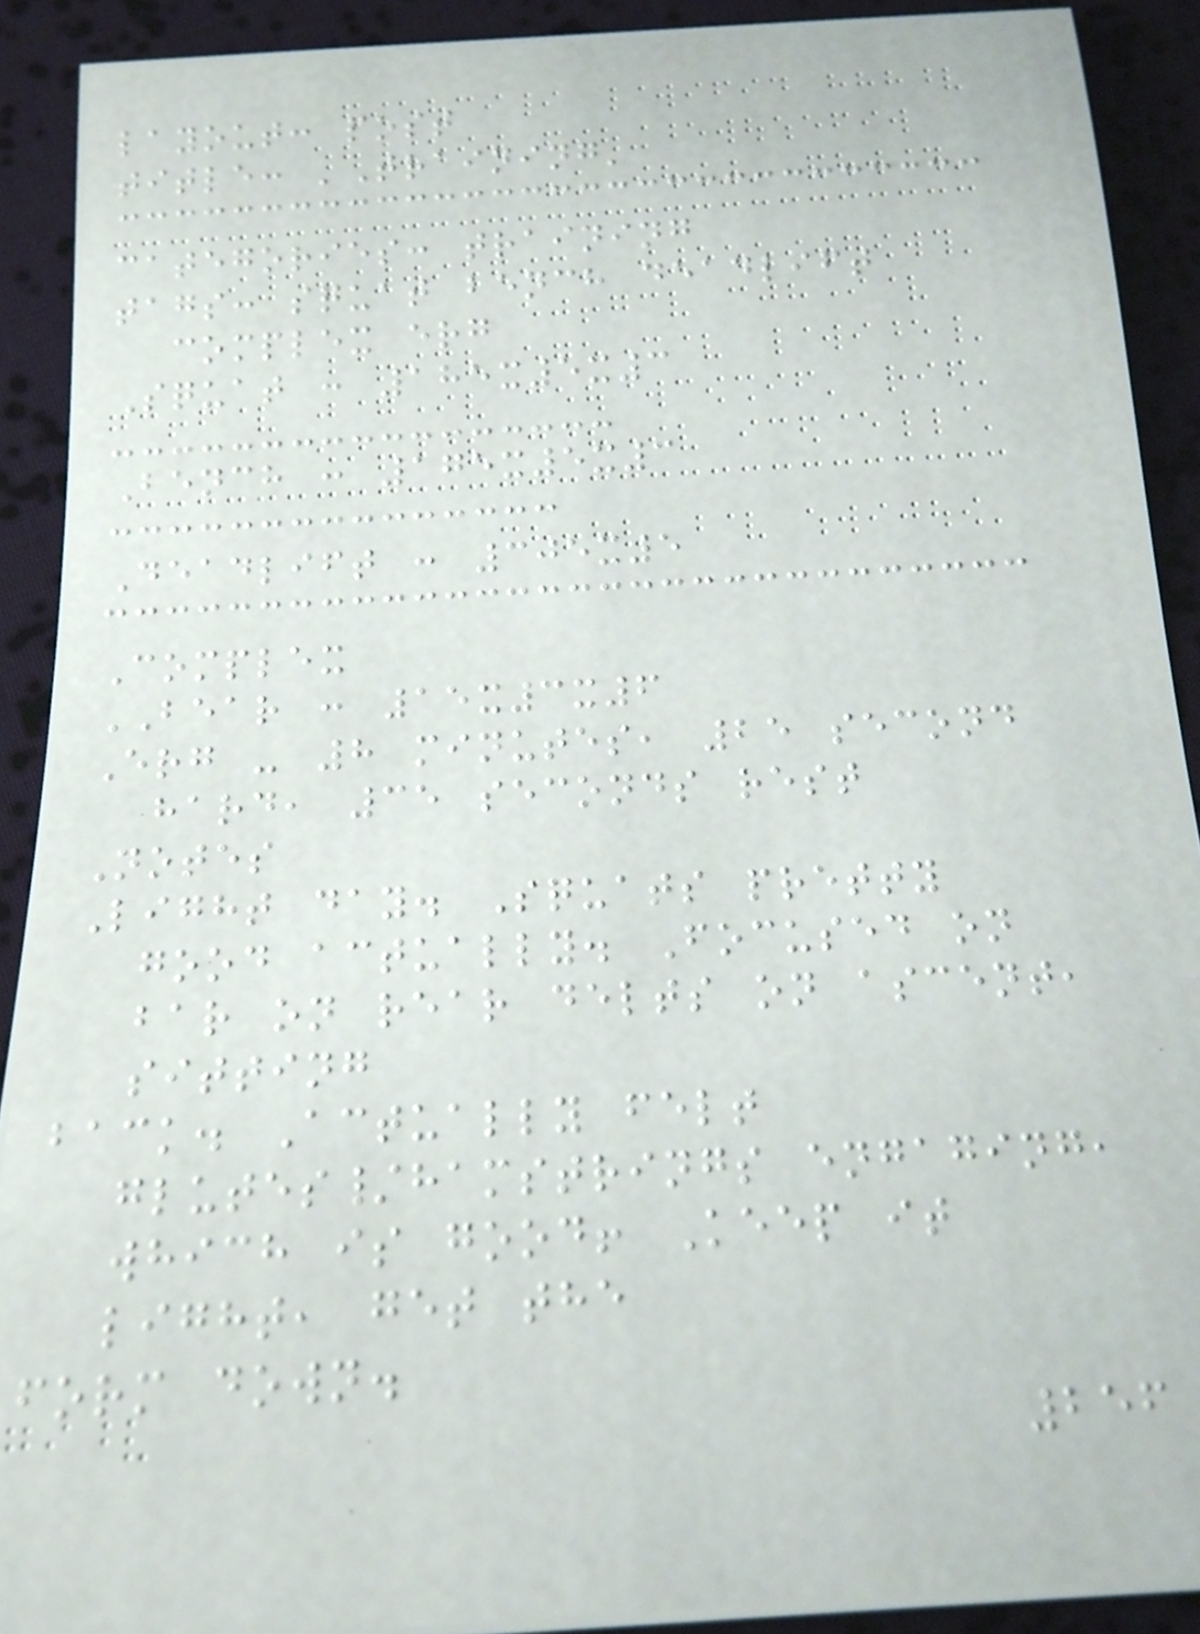layout: post
title: 'Training'
categories: training
tags: squat bench deadlift
complex erg
Squat : 185x5x3
Bench : 175x5x3
Deadlift : 305x5
Complex
BEAR : 15x3x6
Erg - 8 minutes, 25 second
hard, 35 seconds rest
Notes
Light day. Squats pretty
good actually. Focused on
bar on rear delts on ascent,
sitting
back. Actually felt
glutes/hamstrings engaging,
which is good! Keep it
light, get the
form down.
256
